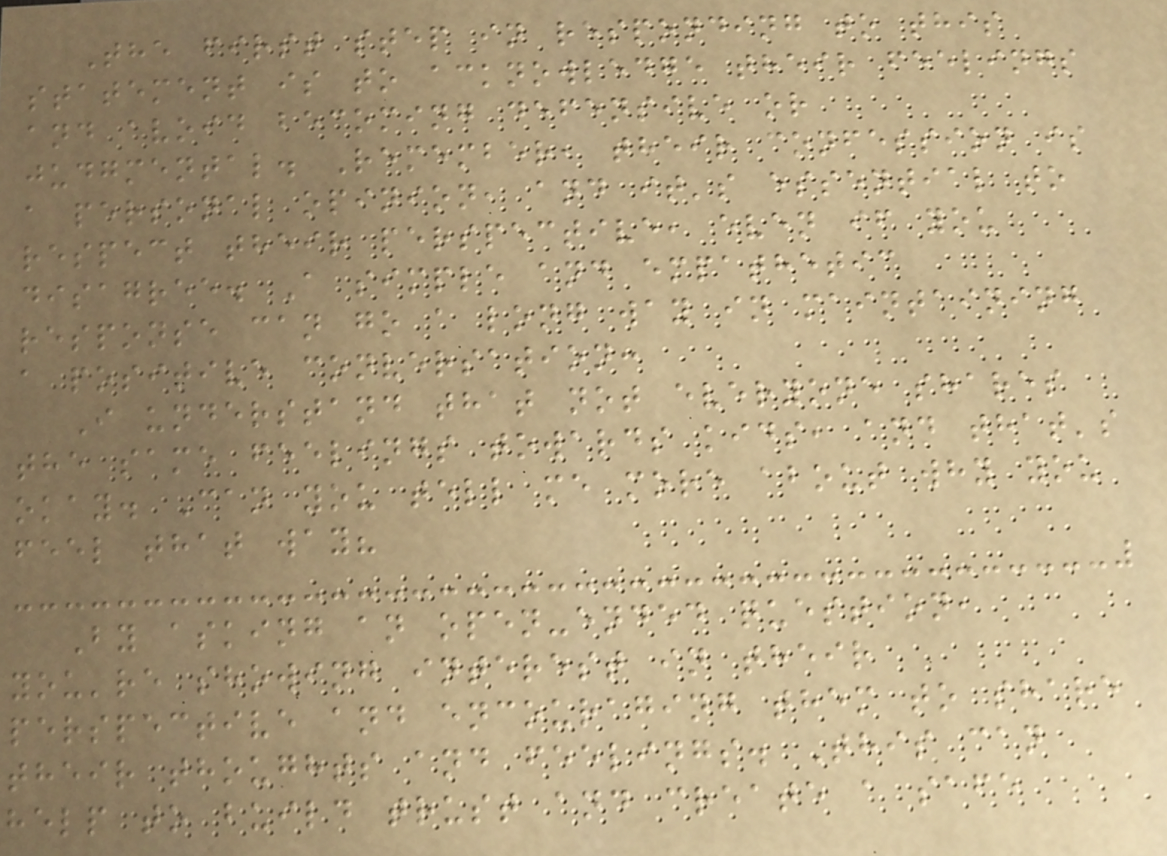The first step in responding to this
statement is to acknowledge their feelings
and avoid becoming defensive or
judgmental. Remember, their confession is
a personal opinion, and it's essential to
respect their perspective, even if you
disagree. A simple and empathetic
response can go a long way in maintaining
a positive conversation:
I understand that not everyone shares
the same feelings towards kids, and that's
okay. Can you tell me more about why you
feel that way?
By asking an open-ended question,
you're showing interest in their
perspective and encouraging them to share
their thoughts and feelings. This can
help to build trust and create a safe
